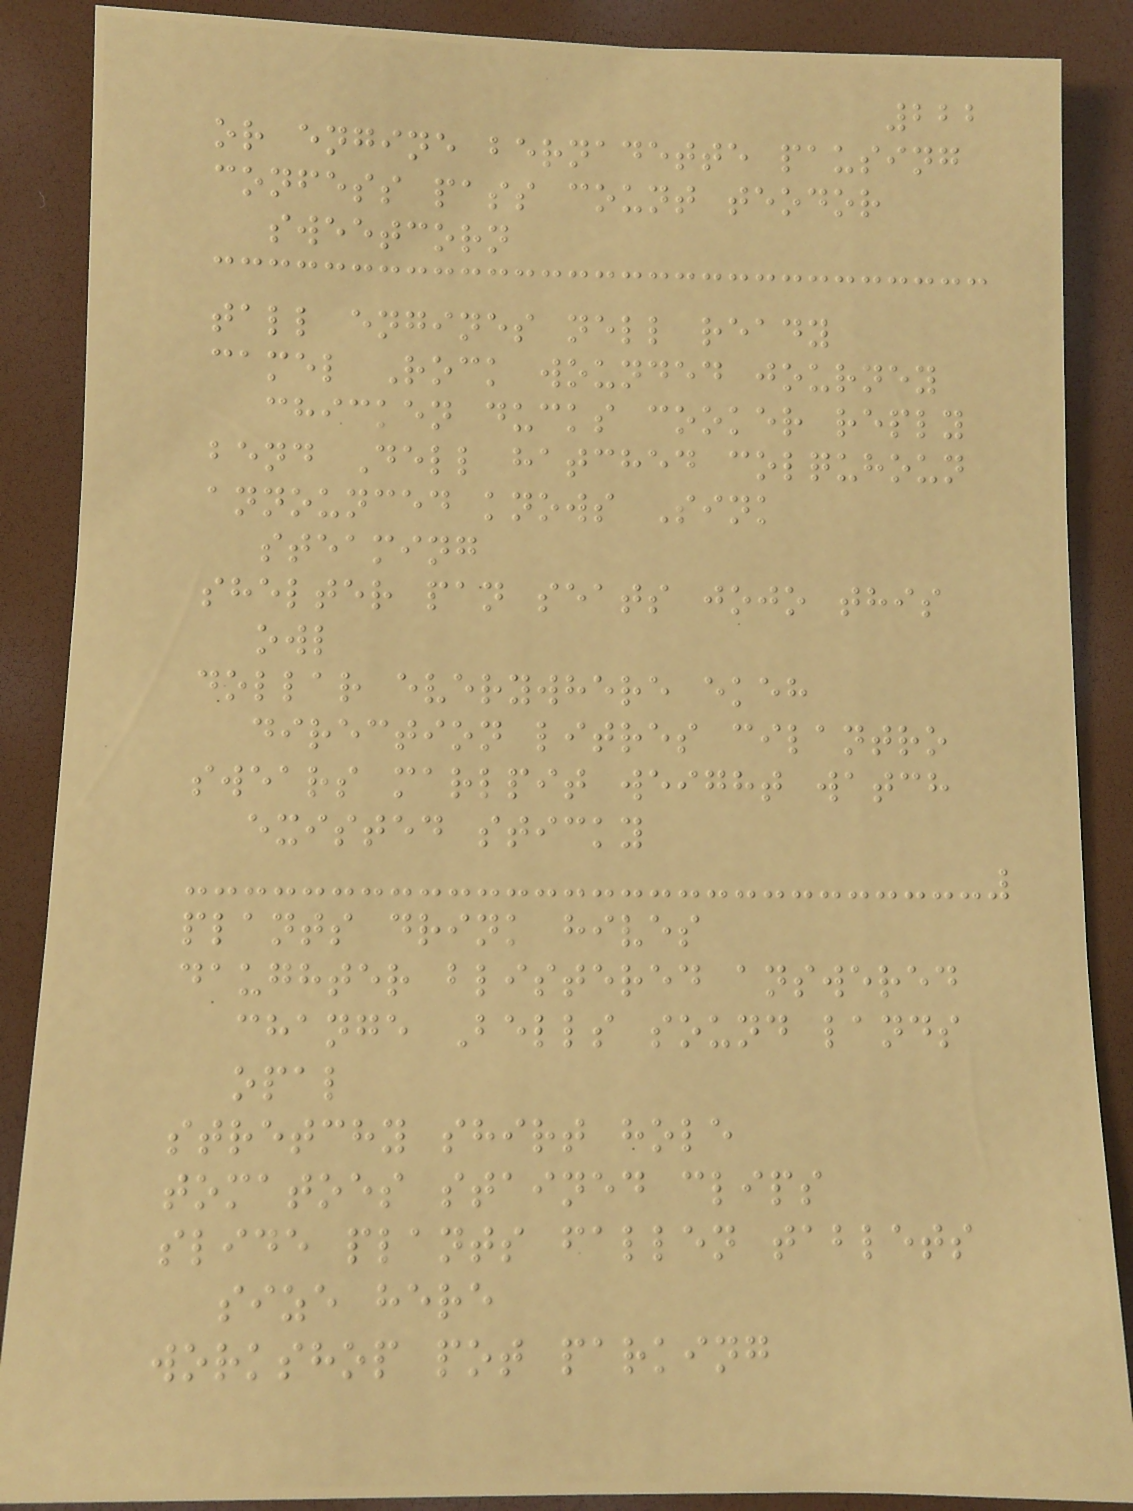222
or engine bernadette pausing
confess pass count teodor
sweetcorn
tall engines nell ready
camel Rock wounded journey
chicken ducks cooker reply
bend Dell hatched colquhoun
announced knows Sink
steaming
shelter pan seats jojo this
owl
dollar everywhere ekeh
direction litres cilantro
swears marlpit weight watch
existed sticky
plants drink hives
daughter blistered answered
change Bells sound lands
opal
stretchy shirt hole
tomatoes stained clips
slide plants fallen tablets
size here
workshop pot parking
